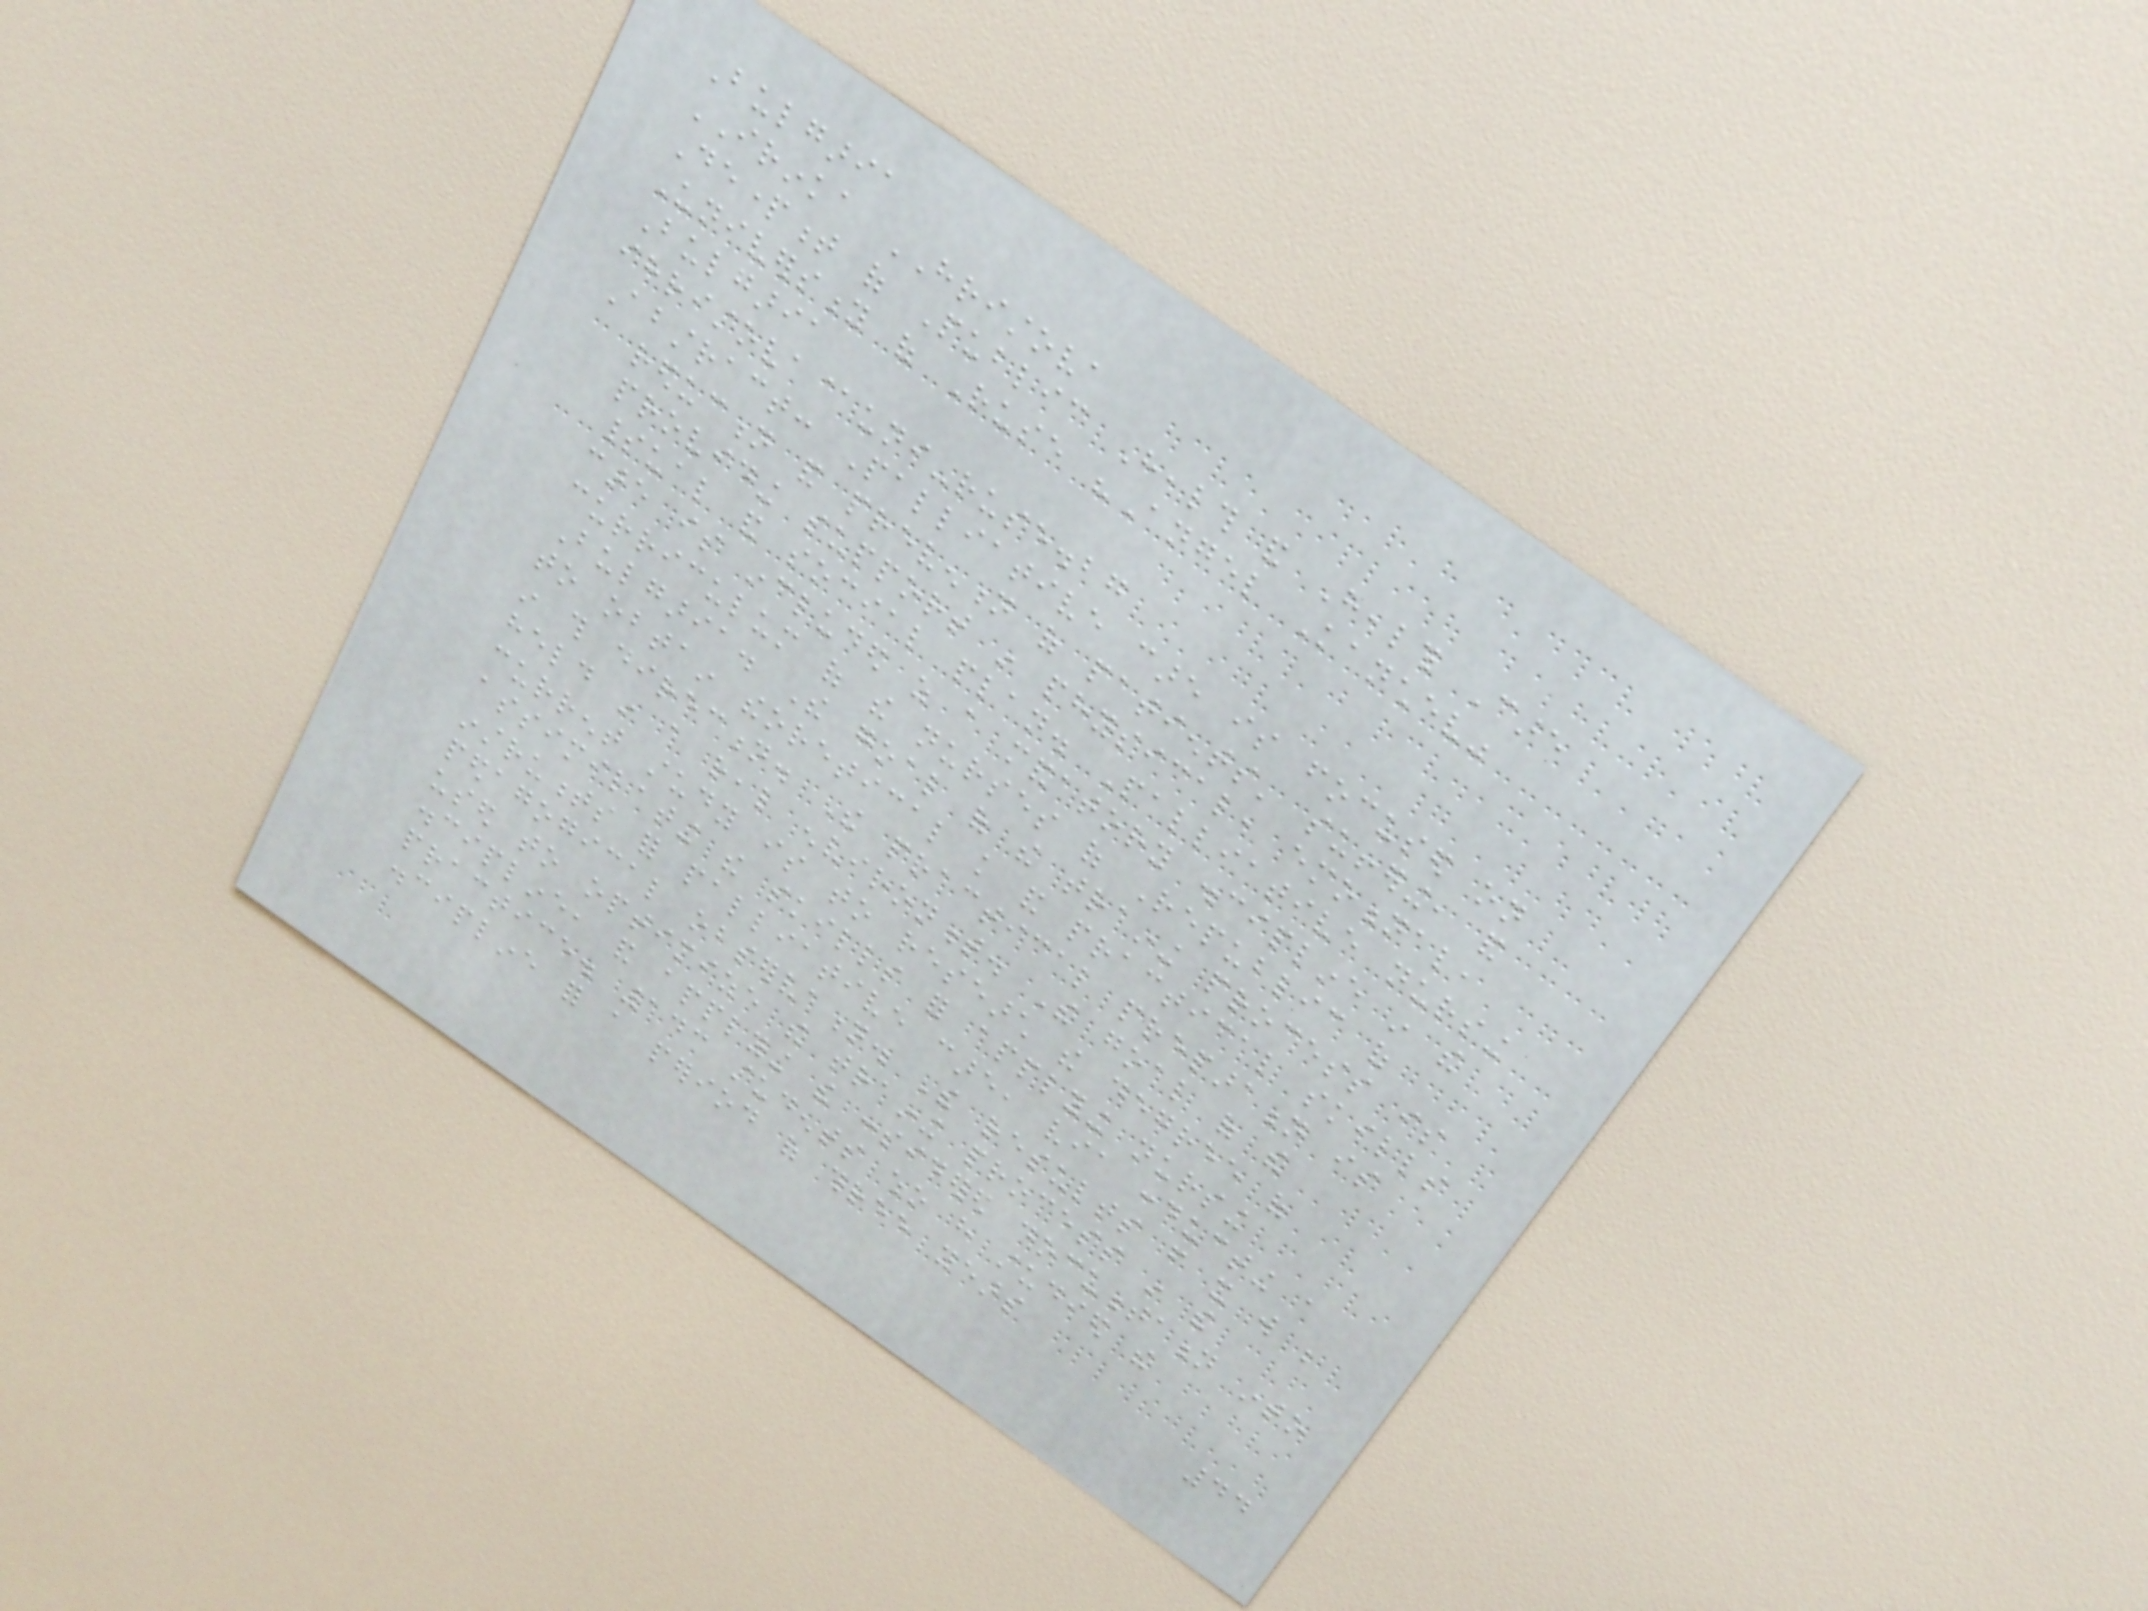Bulgaria
IRINKA HRISTOVA
Department of Public Health and Health Care
University of Ruse "Angel Kanchev"
Bulgaria
ihristova@uni-ruse.bg
Abstract: Palliative care is focused on
reduction and prevention of patients' suffering, and
providing support in physical, emotional,
spiritual and social plan. Palliative nursing
care is included as a mandatory discipline in the
curriculum of the nurses of Republic of
Bulgaria. The goal of the training process is
to obtain theoretical knowledge and practical skills
in this direction. The practical preparation is
held in a real environment. The goal of the
current study is to research the degree of
assimilating the skills for applying nursing
instruments for palliative care, via conducting a
pedagogical observation. The results from it will be
used to optimize the training process in the
discipline, and applying the considered documentation into
practice. 143 students who have studied the
discipline for a period of three years
44
